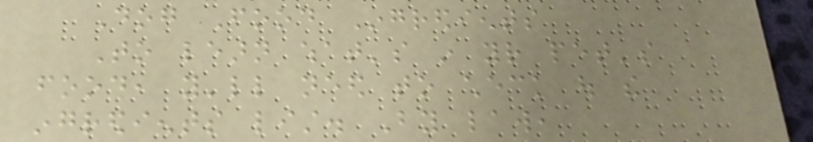Dog Food Ingredients
To learn what's in your pet's
food, you'll need to check out the
ingredients list. By law,
